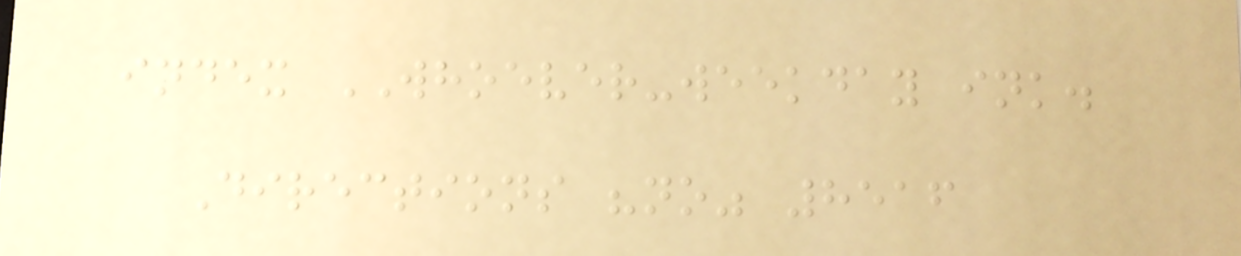index WHOEVER-weekday ink.
Directions "no" 8516
